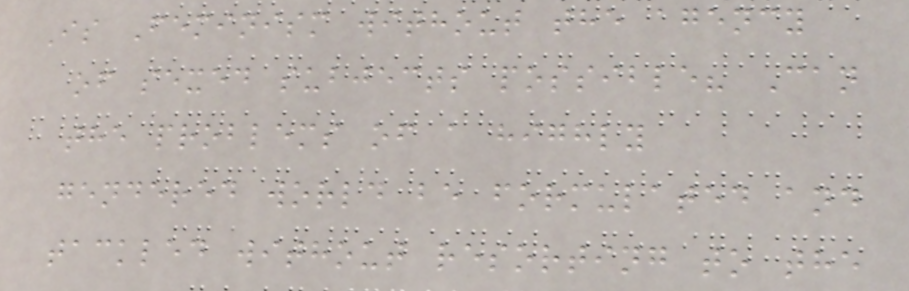Is Feminism without the agency
of sexed subjects possible? Can
the problems of a highly
gendered world be formulated and
tackled without resorting to the
